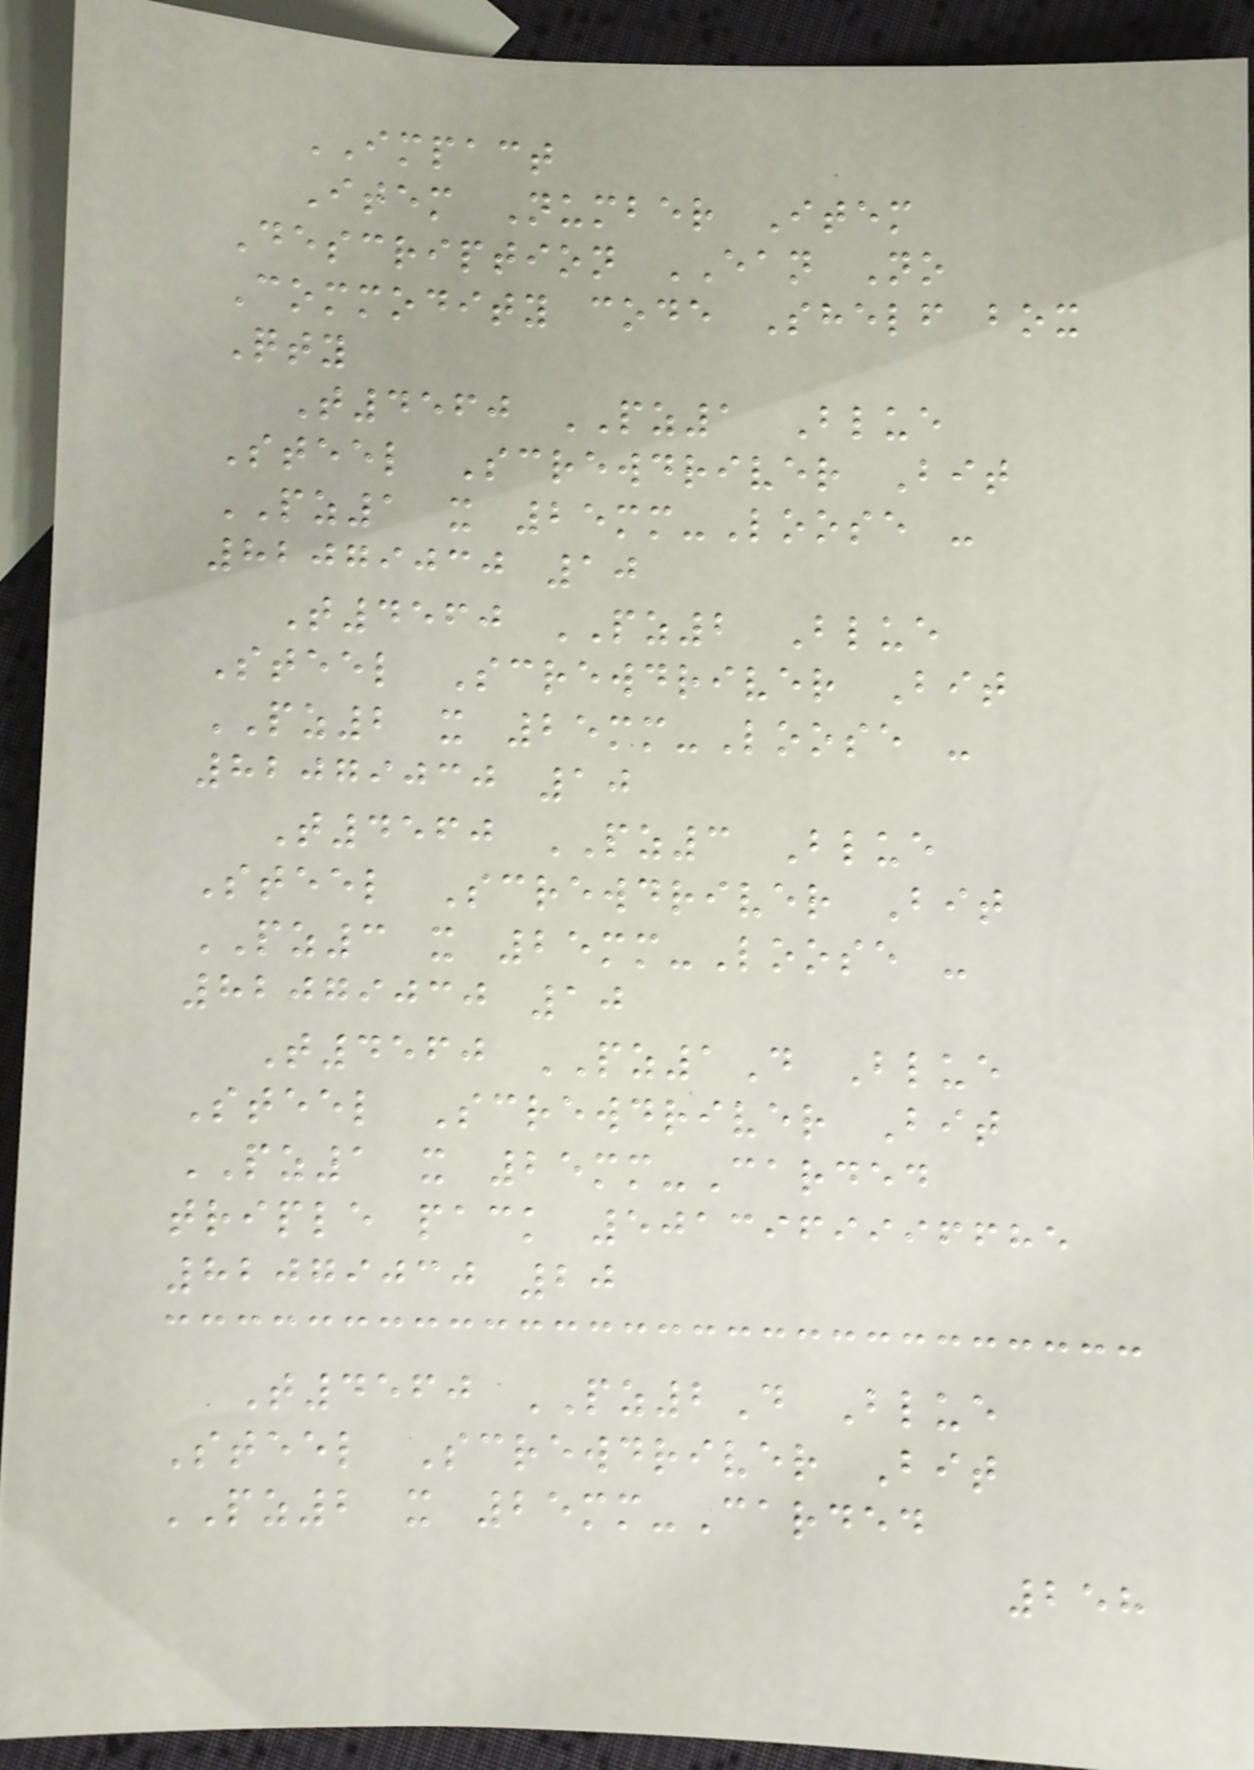IMPACT
Item Number Item
Description EAN No
Commodity code Shelf box
Qty
T4560 PZ1 Blue
Steel Screwdriver Bit
PZ1 x 25mm-Loose -
82079030 10
T4560 PZ2 Blue
Steel Screwdriver Bit
PZ2 x 25mm-Loose -
82079030 10
T4560 PZ3 Blue
Steel Screwdriver Bit
PZ3 x 25mm-Loose -
82079030 10
T4560 PZ1D Blue
Steel Screwdriver Bit
PZ1 x 25mm-Carded
triple pack 5013969996685
82079030 20
T4560 PZ2D Blue
Steel Screwdriver Bit
PZ2 x 25mm-Carded
258
